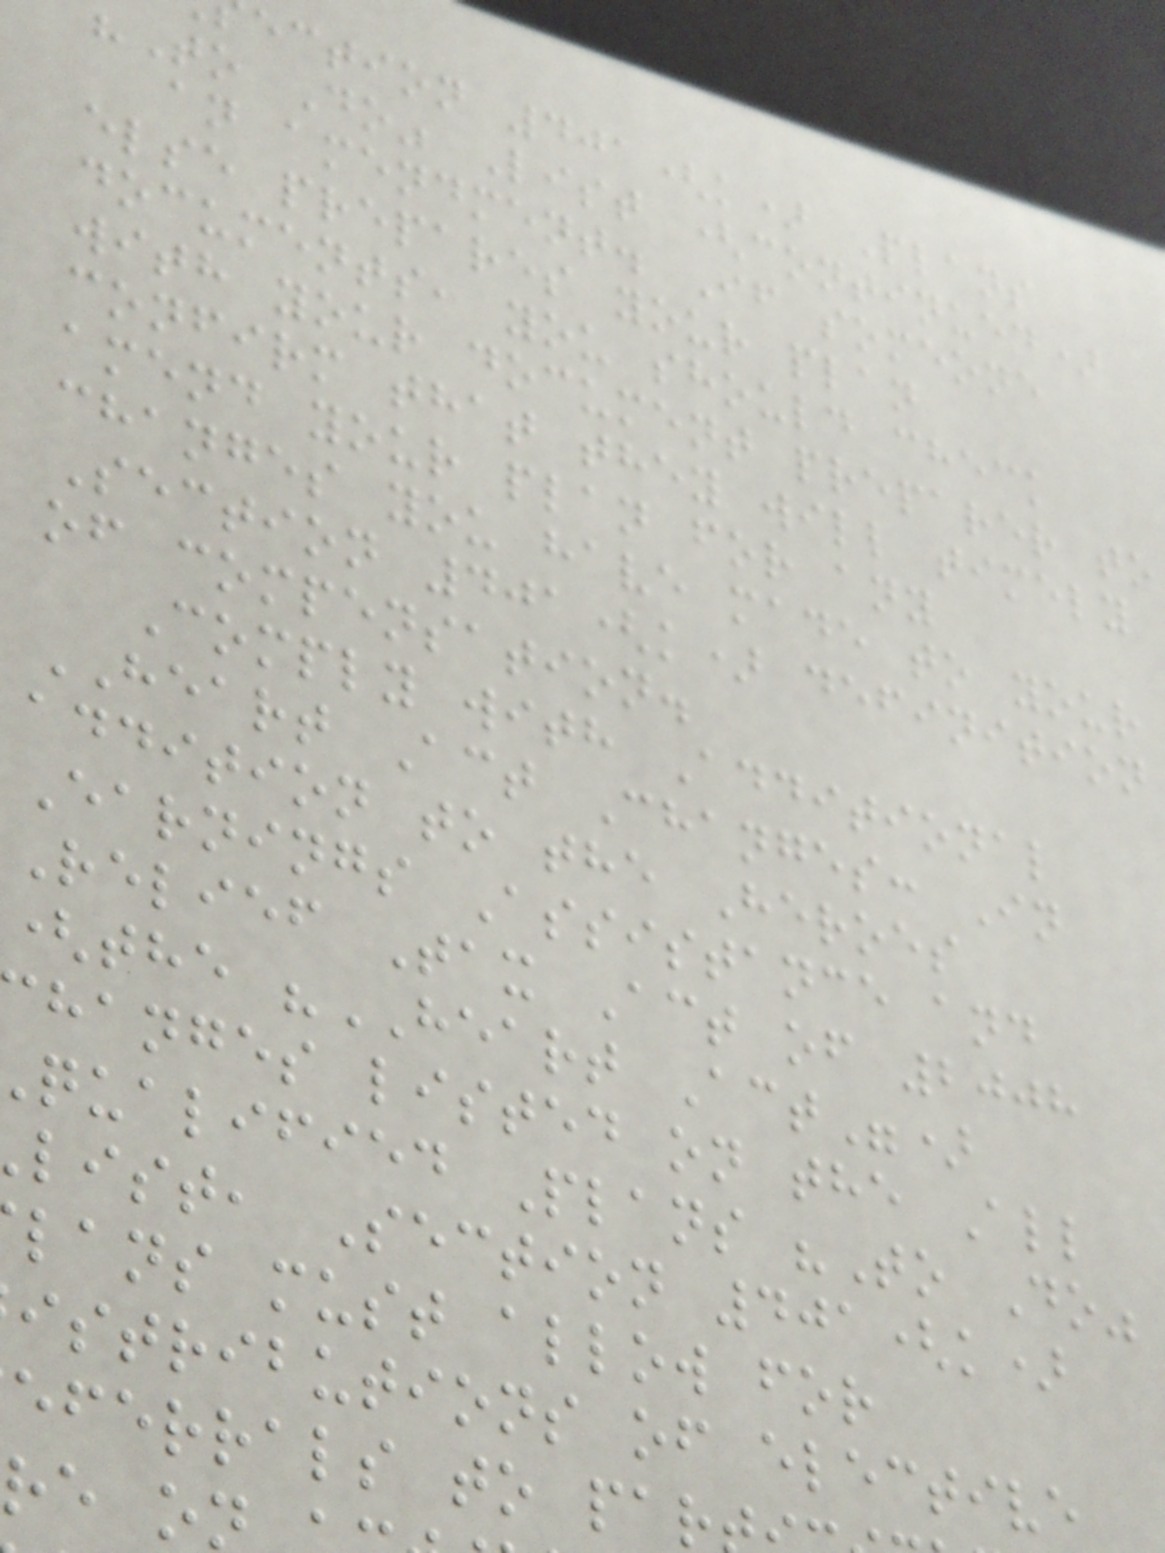ection 401(k) Plans
To Do" List (continued)
an amendment. If someone
else prepares your plan
documents, you should check
with your document preparer to
confirm that they will timely
amend your plan for any
changes you have made to your
Section 401(k) definition
of compensation.
Comply with Additional
HEART Act Changes: In
addition to the Heroes
Earnings Assistance and
Relief Tax Act of 2008
(the "HEART Act")
hanges listed on the All
qualified Plans "To Do"
list, Section 401(k)
lans must allow for
istributions of elective
eferrals to par
